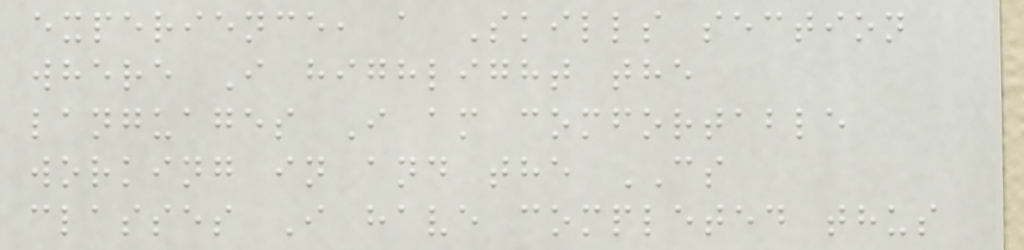experience, a Skills section
where I highlight the
languages I am comfortable
working in and the CS
classes I have completed thus
